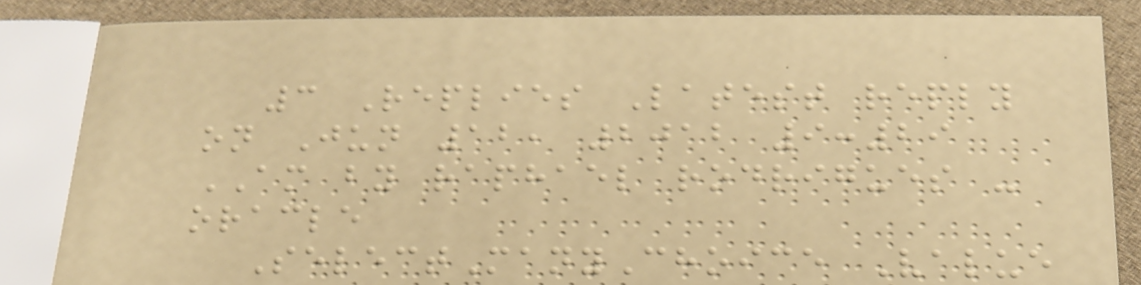3 Replies Latest reply
on Jun 12, 2012 9:29
AM by raphael rodrigues -
oracle
SelectManyChoice Value
